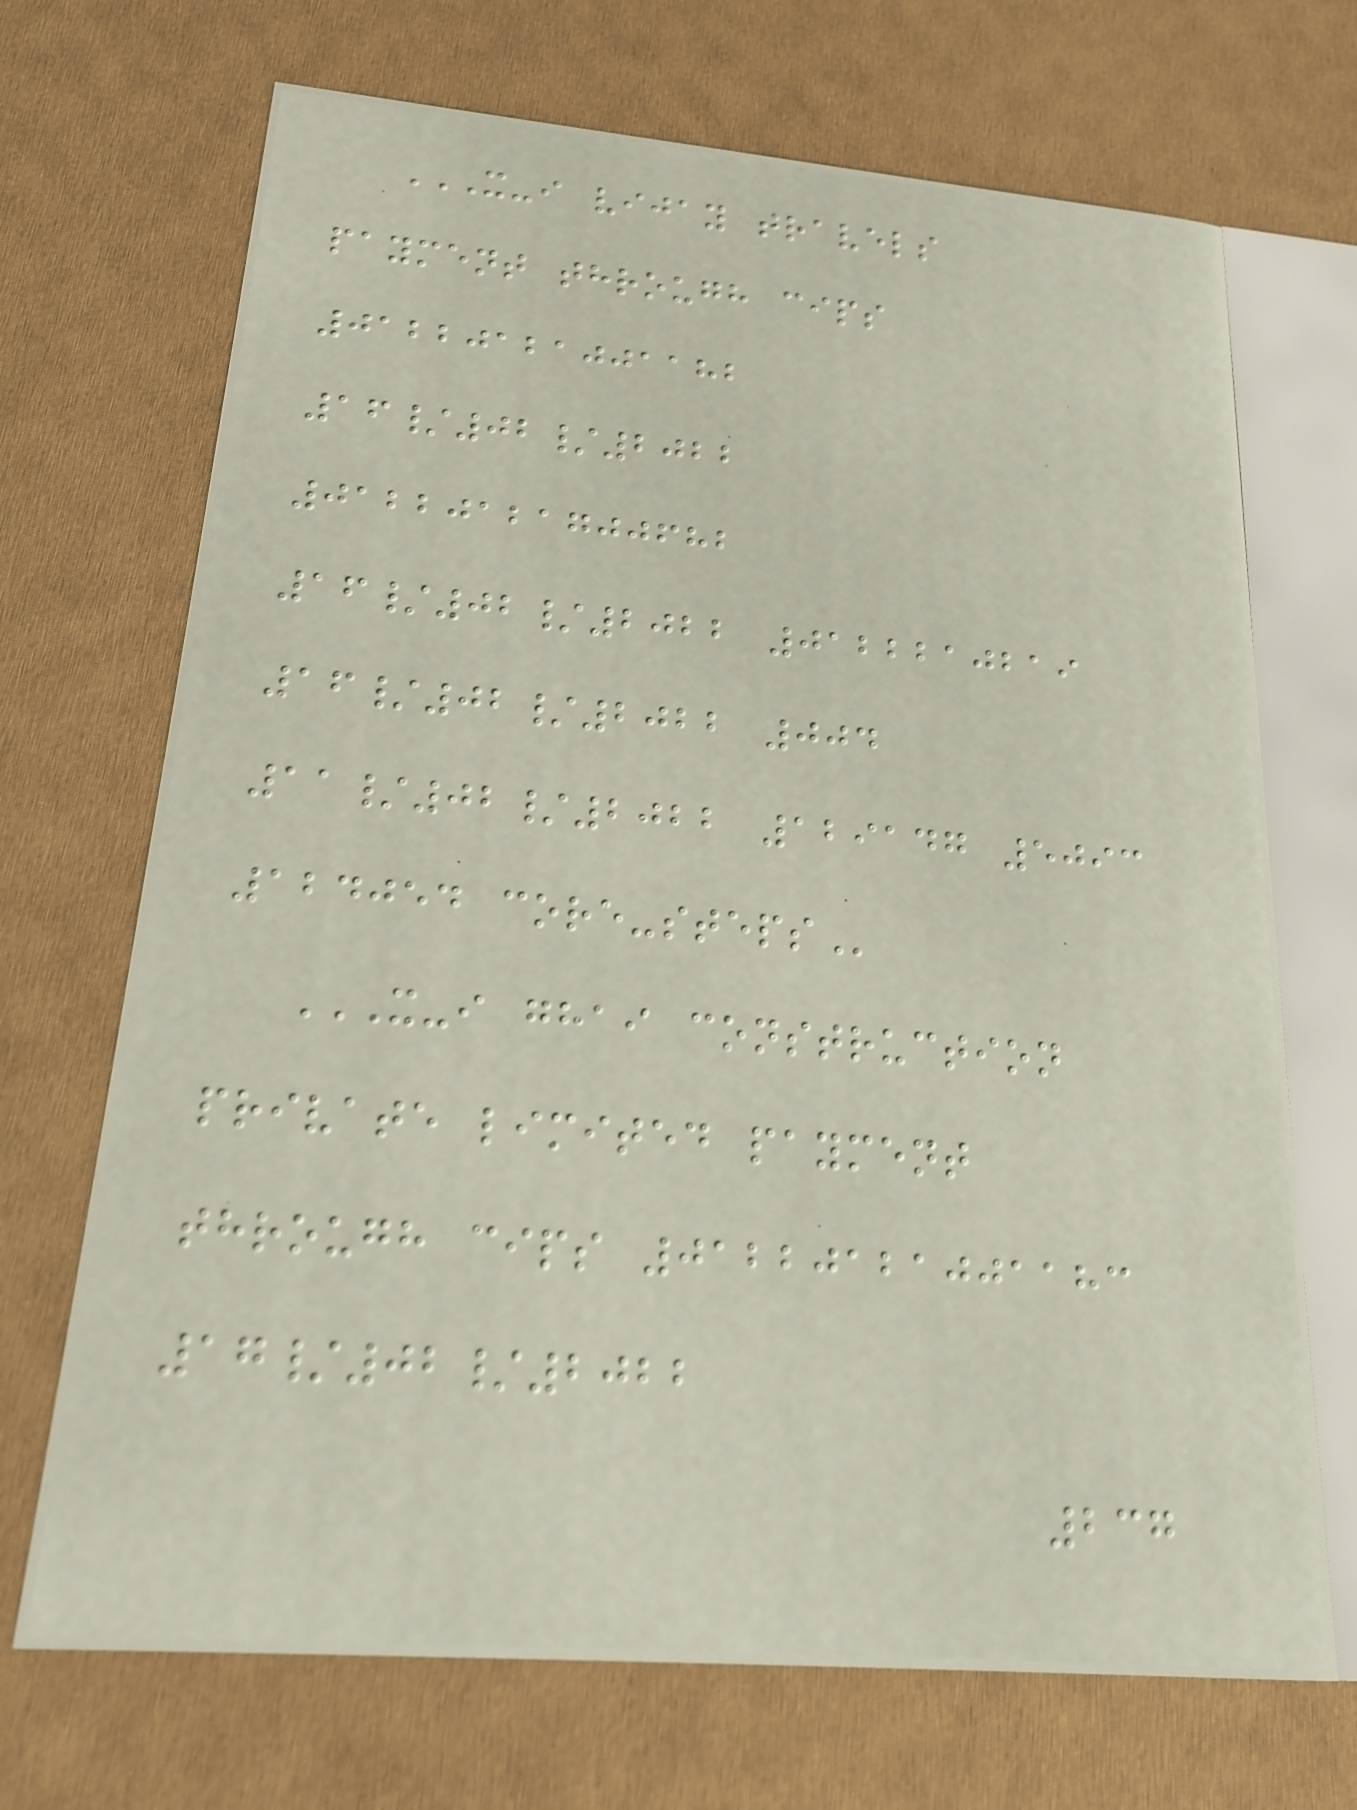X-I VIJAY TRAVELS
PAYMENT THROUGH CIPS
01220121001182
16/02/2022
01220121700682
16/02/2022 0122210219
16/02/2022 004
11/02/2022 129147 5093
124054 CORE-STEPS
X-I GHAI CONSTRUCTION
PRIVATE LIMITED PAYMENT
THROUGH CIPS 01220121001183
17/02/2022
237
